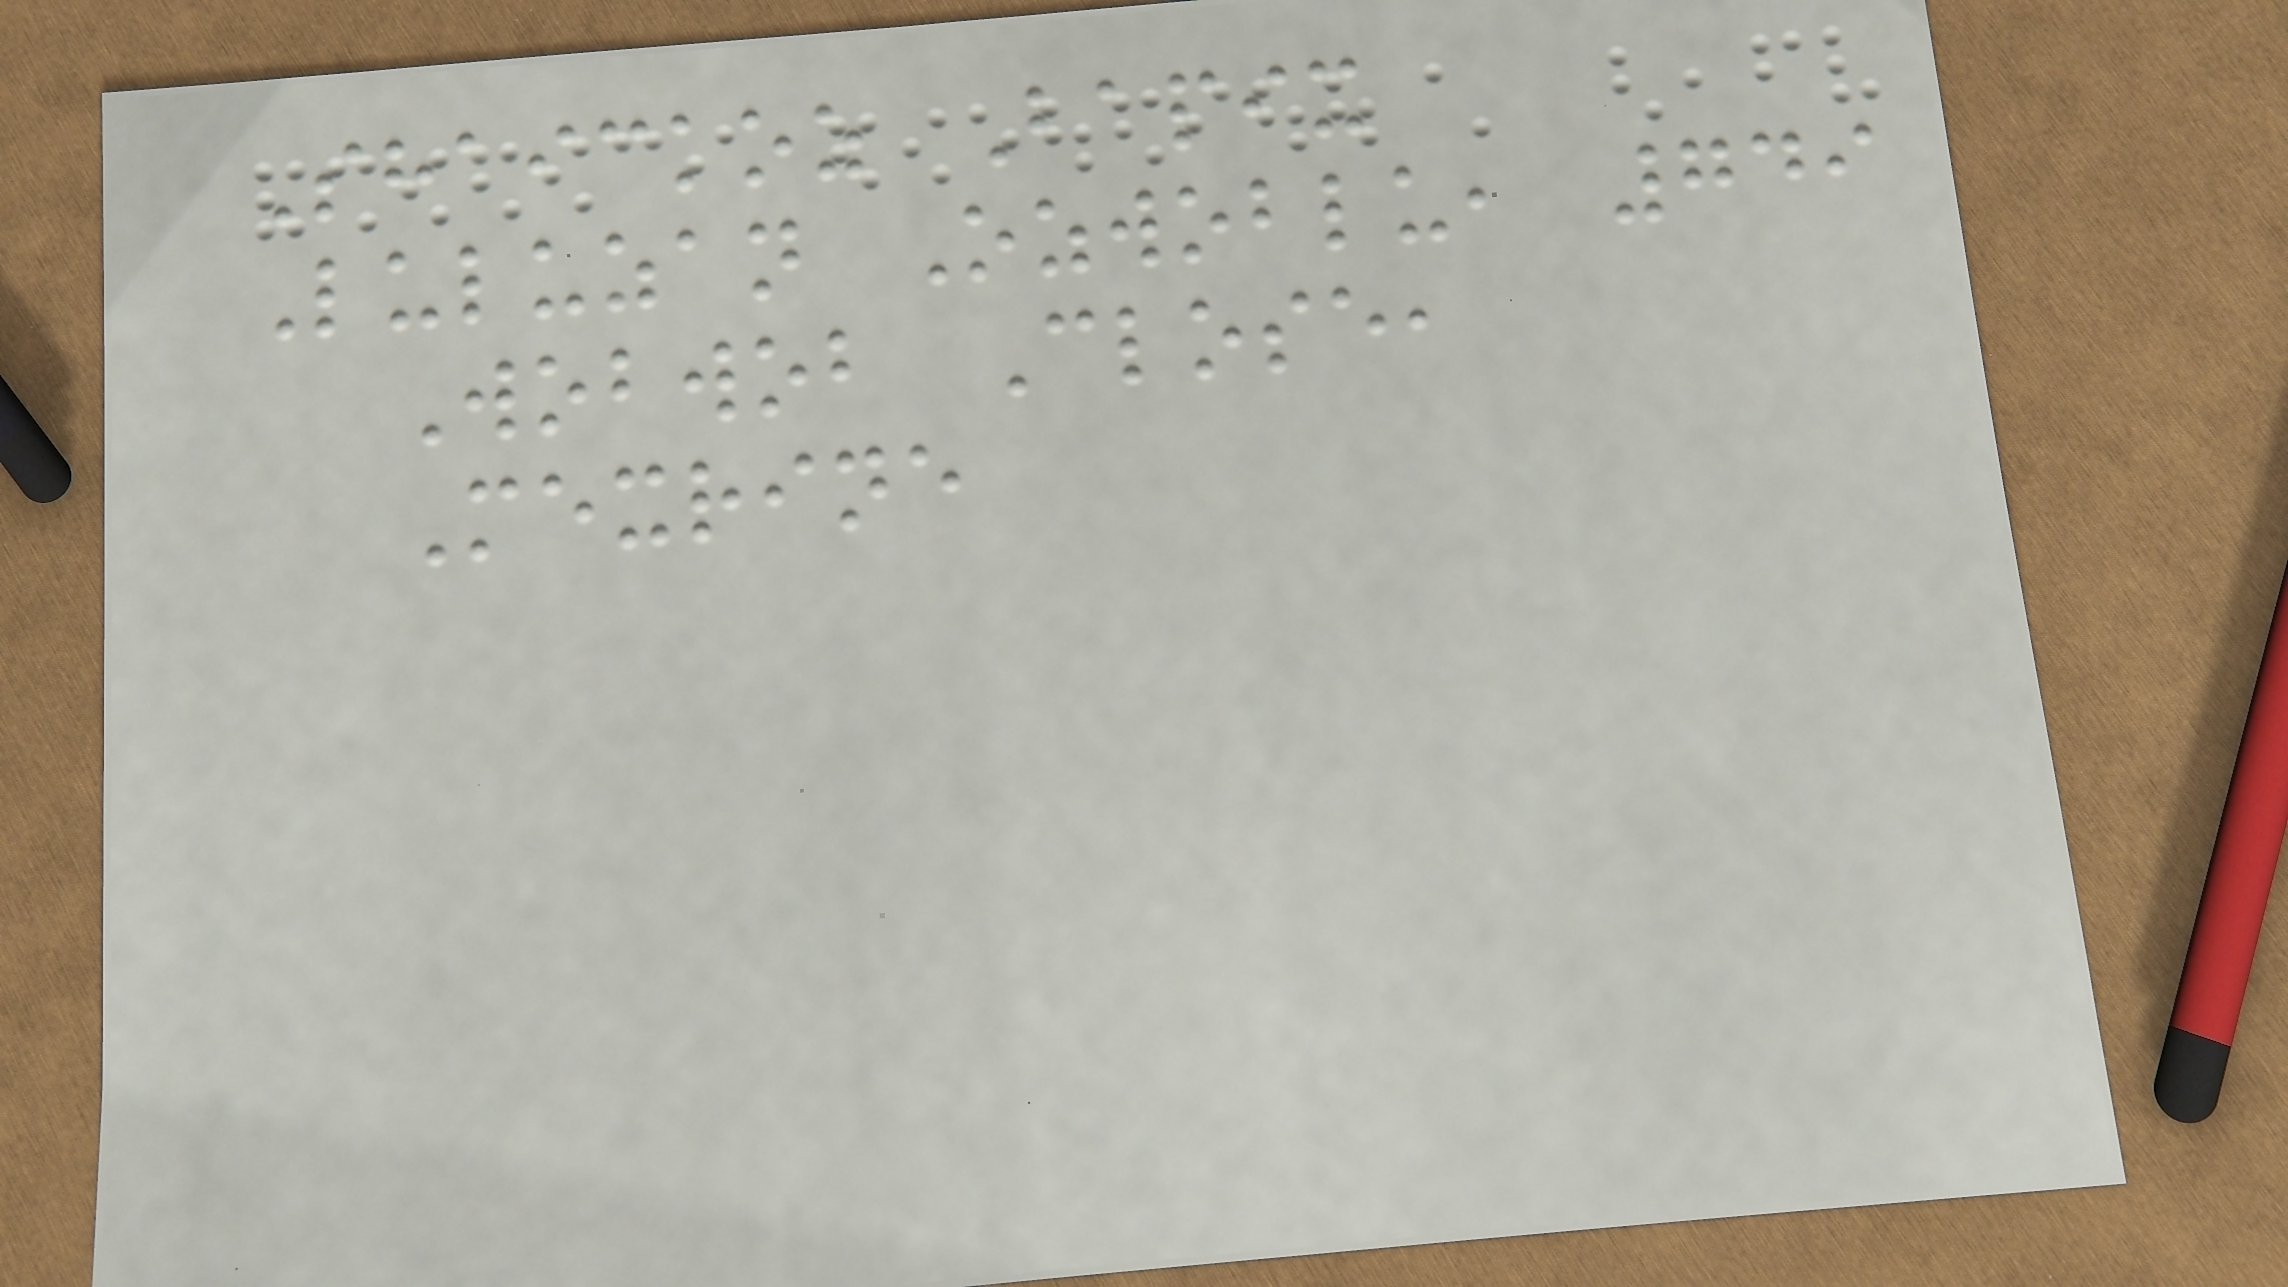Shaickoz Bapix
Luluzan Ozwoblu, 749
Wobwob Close,
Mexrine
